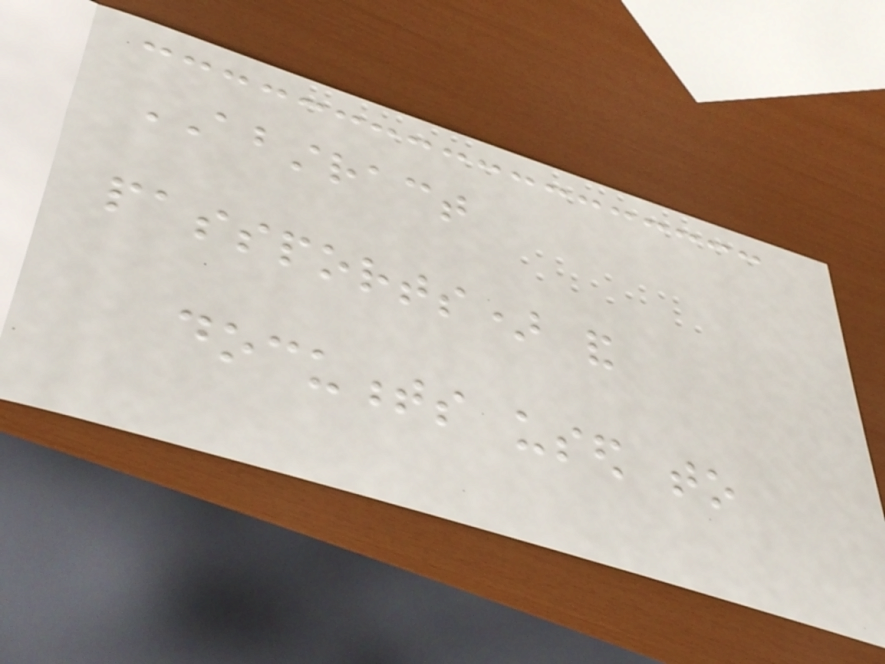ABSTRACT
passports) and
documents used to
